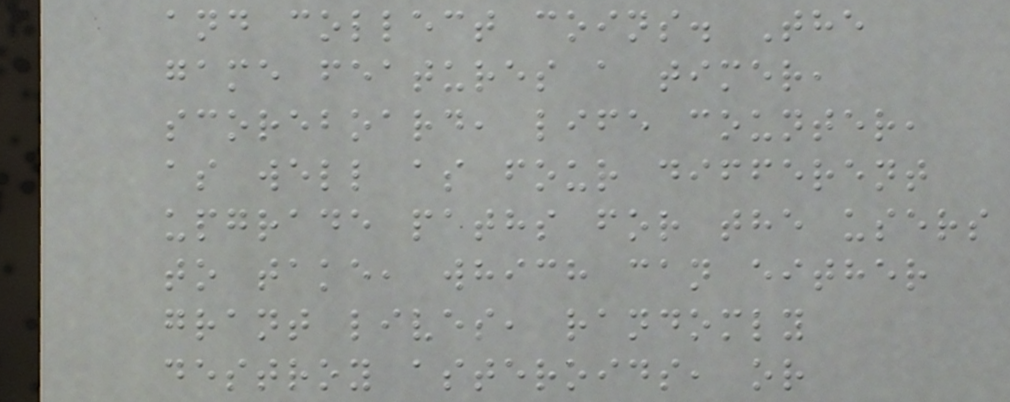and collect coins. The
game features a timer,
scoreboard, life counter,
as well as four different
upgrade paths for the users
to take, which can either
grant lives, randomly
destroy asteroids, or
